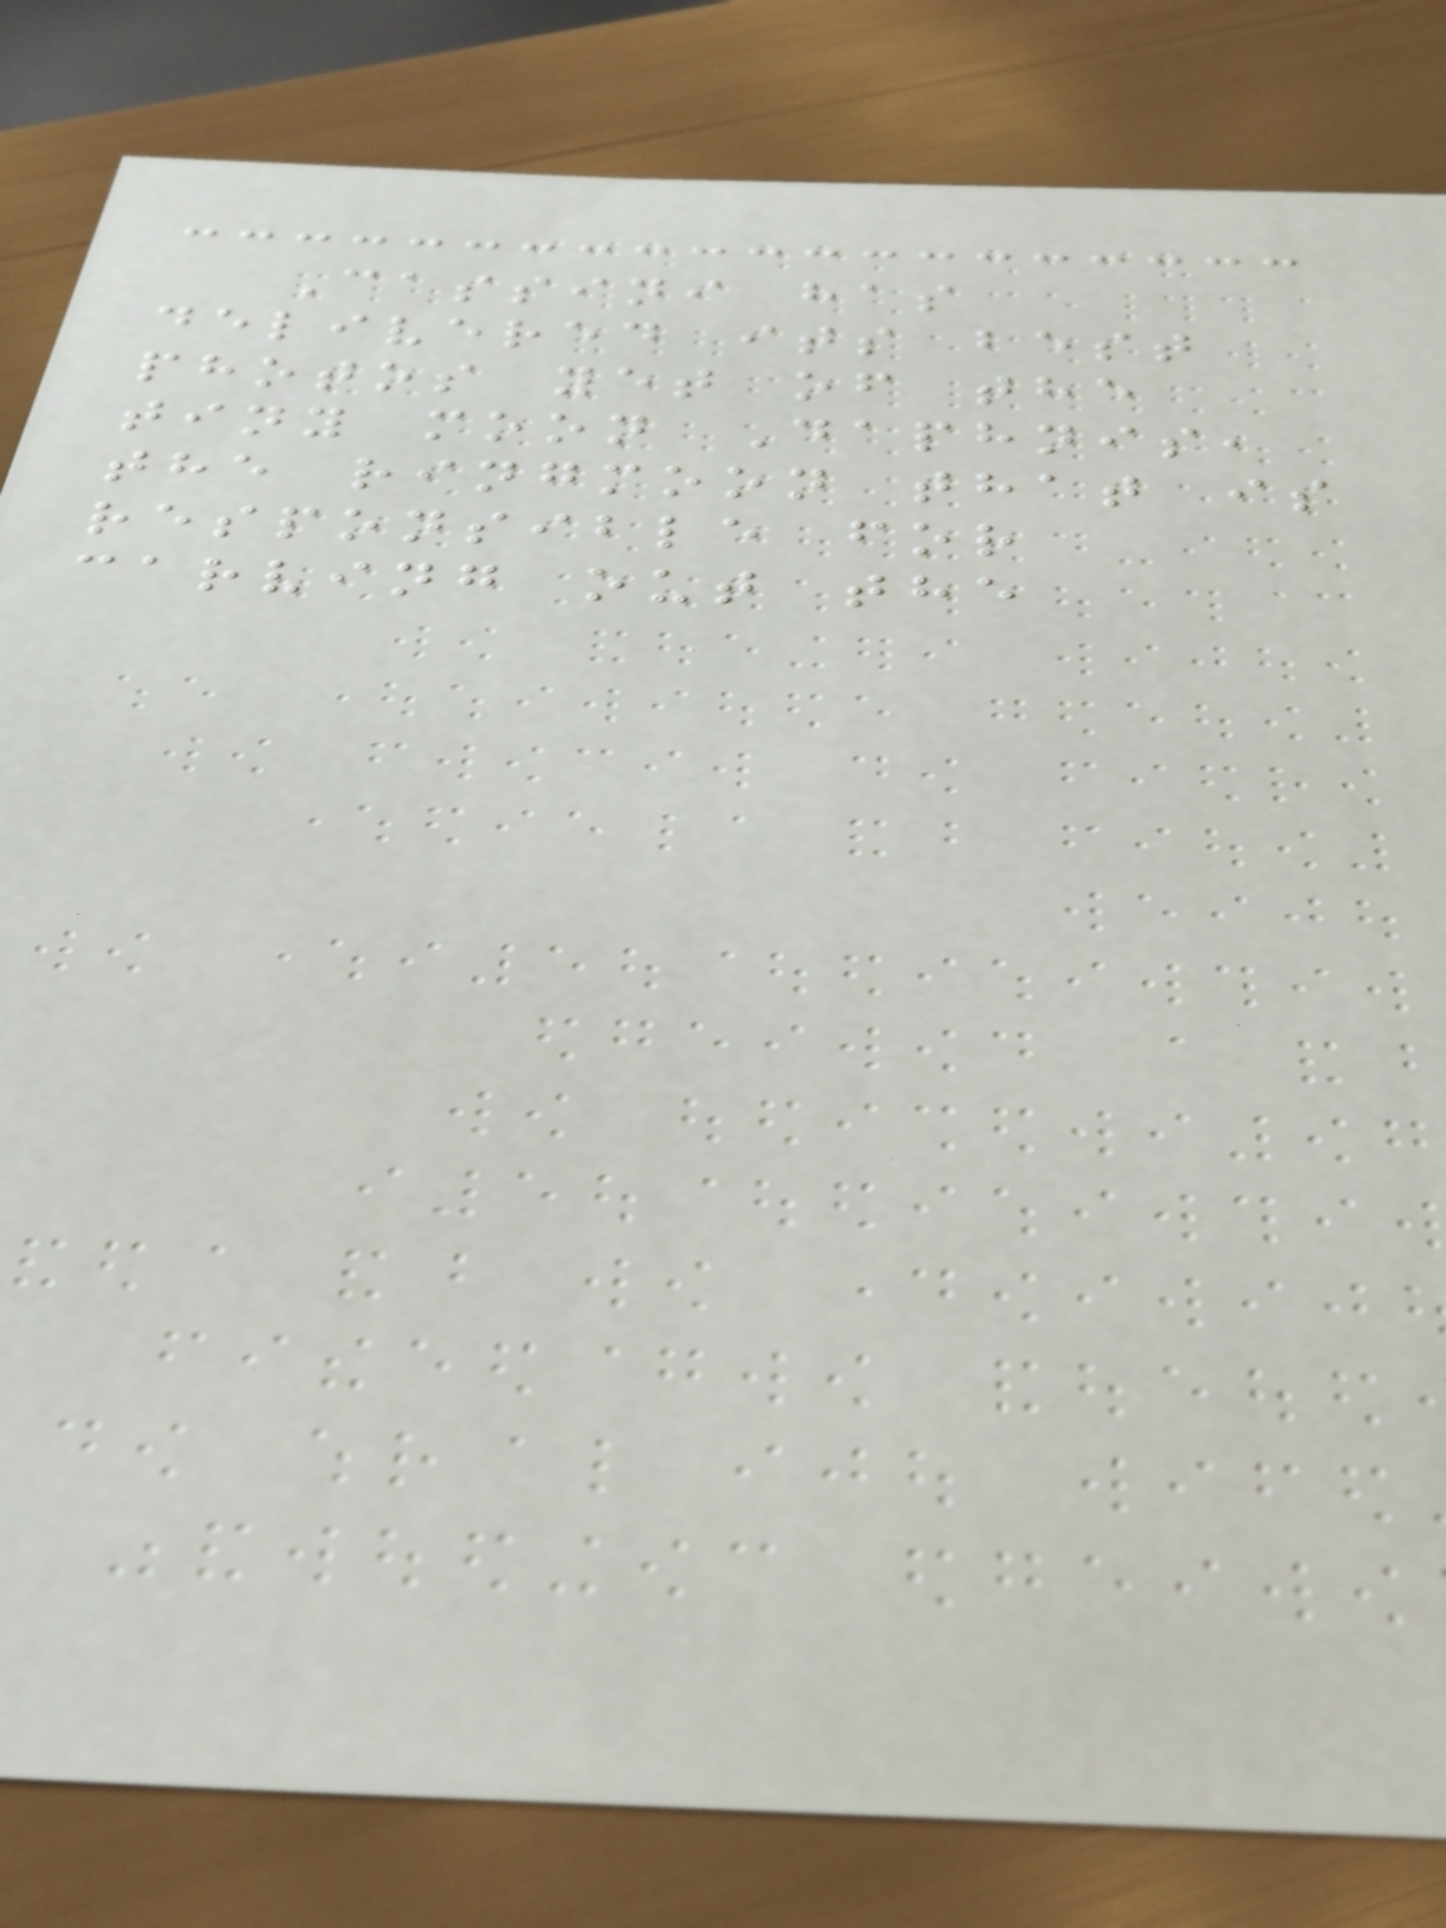Cassini has
delivered its best
photos yet of the
tiny moon Daphnis,
the ringmoon that is
responsible for
carving out the
